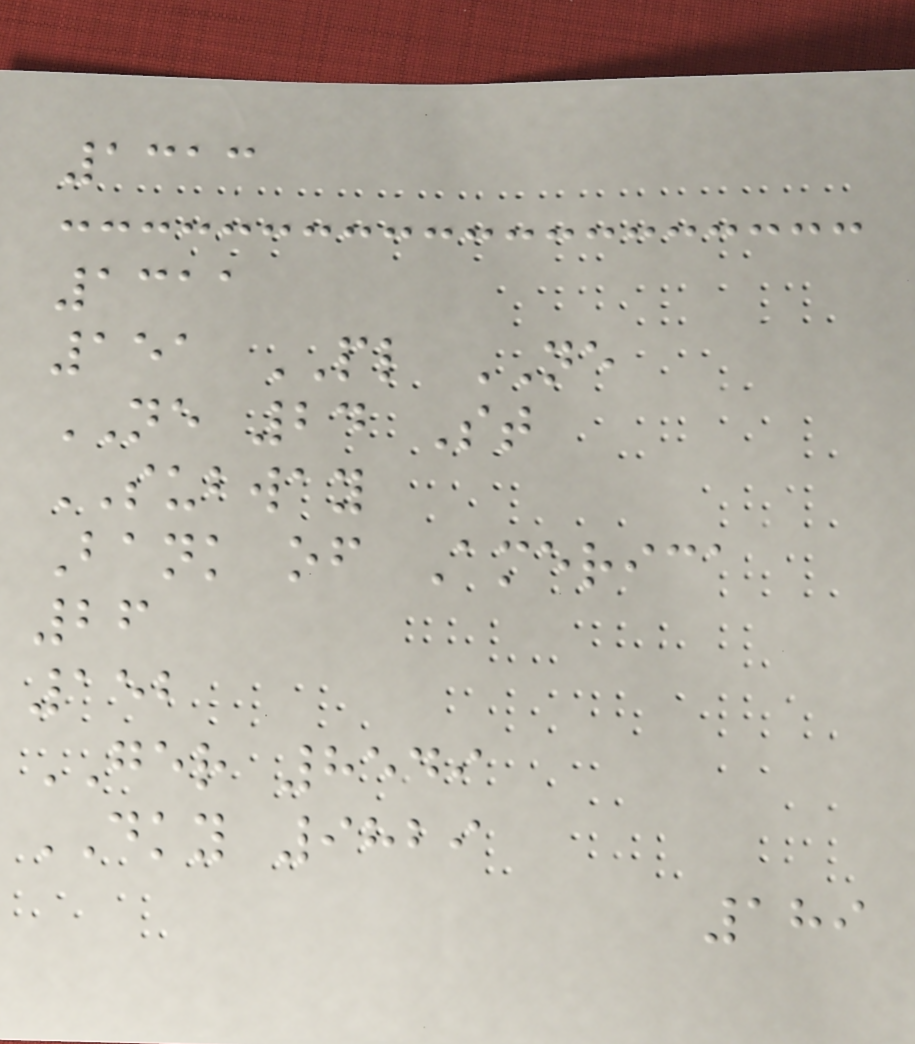1313
1311
151 PL NE
NE 24 St
SUBWAY
Bank of America
26
152
GER 8549
DKY 9829
189
